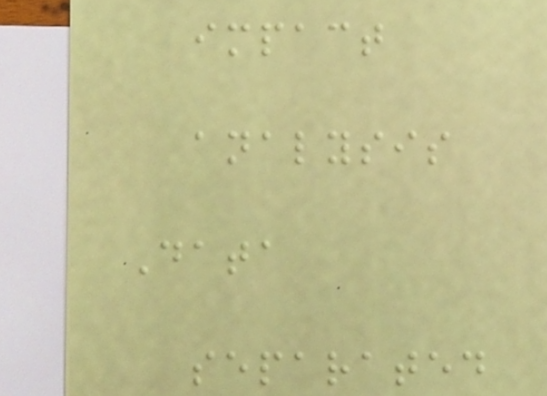impact
analysis
Data
separated
